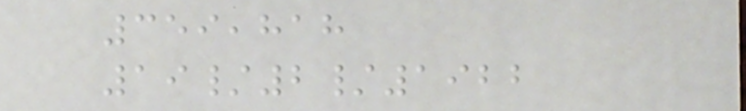359,818
19/2/1922
